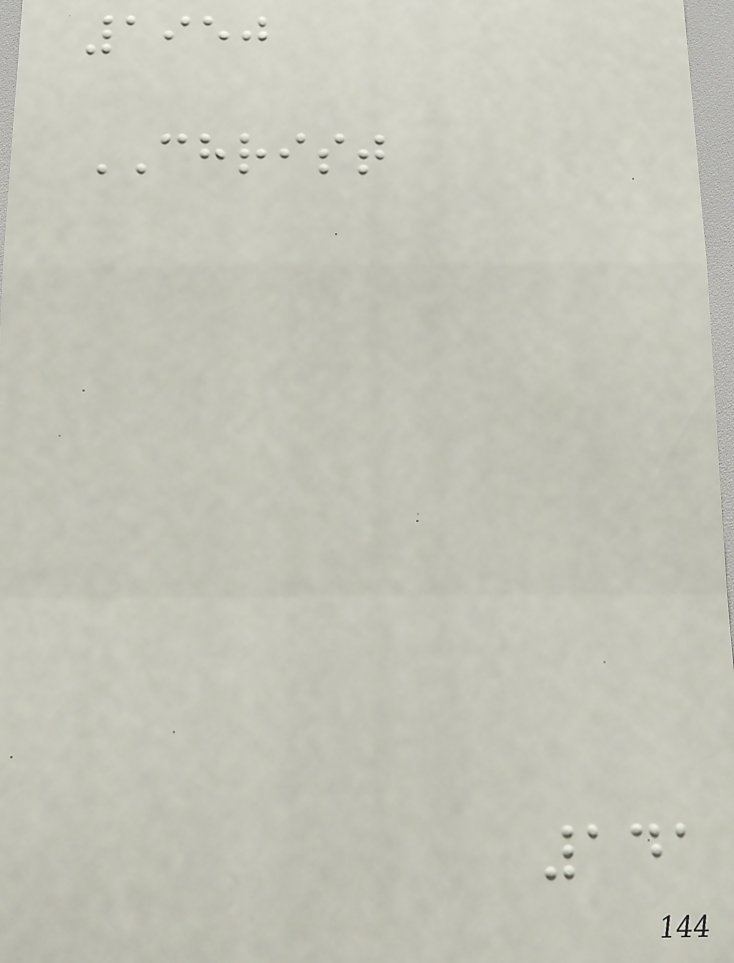1950
CHRIST
141
